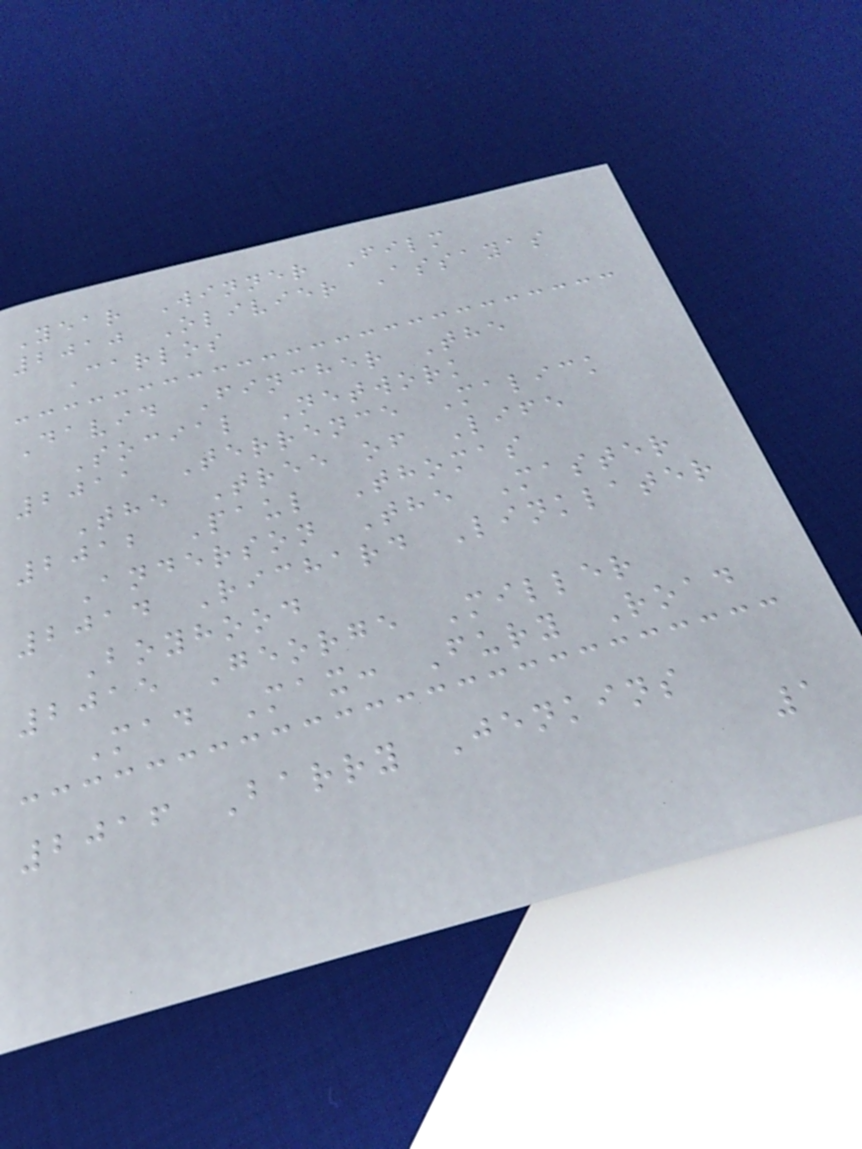Year Winner Film
2010 Olivier Assayas
Carlos
David Fincher The
Social Network
2011 Terrence Malick
The Tree of Life
2012 Paul Thomas
Anderson The Master
2014 Richard Linklater
Boyhood
2015 George Miller
Mad Max: Fury Road
2016 Barry Jenkins
1
